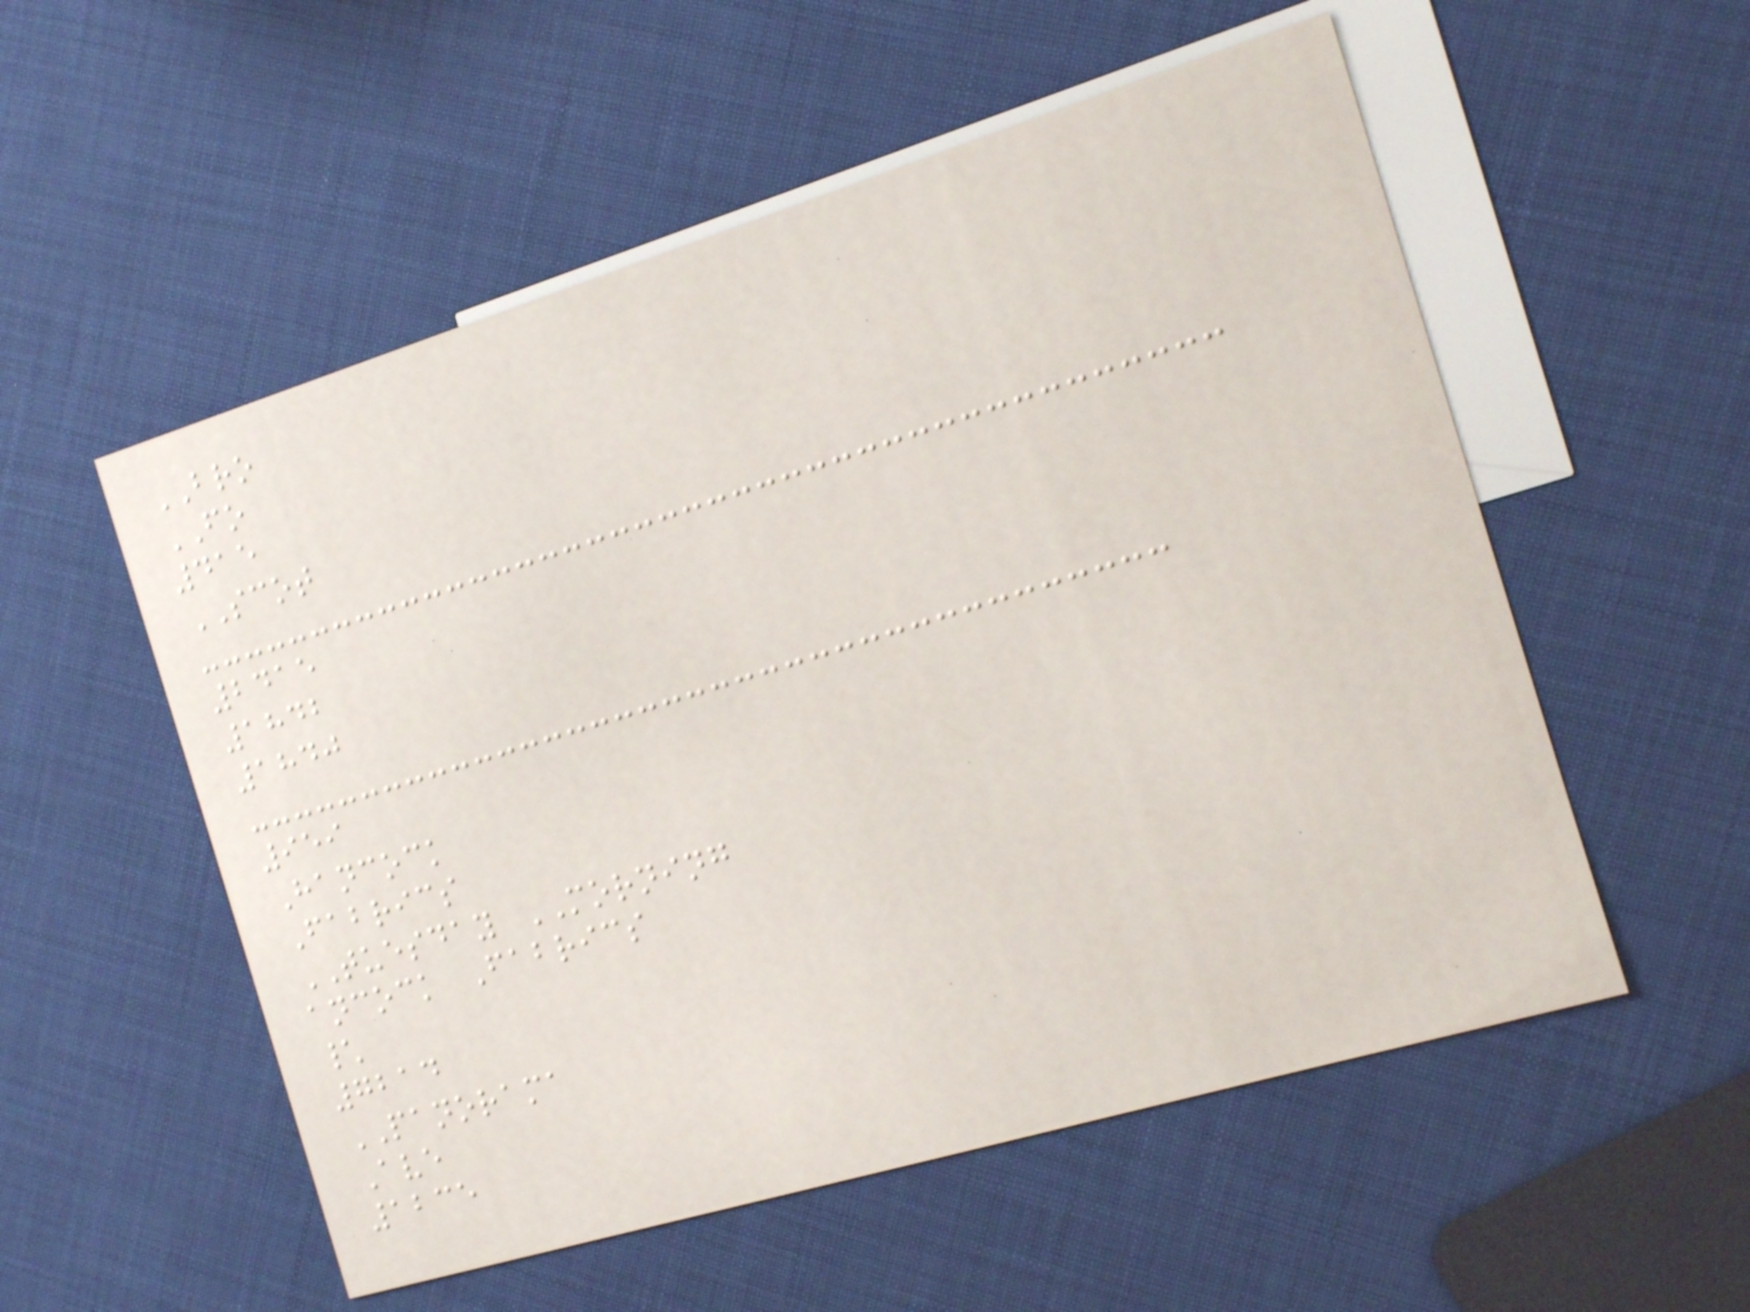BRO
FO
415
SCOT
2415
1842
1840
959
Hancock
Fabrics
TUESDAY MORNING
ancock Fabrics
\
7214
PANORAMA
Ave
1235
